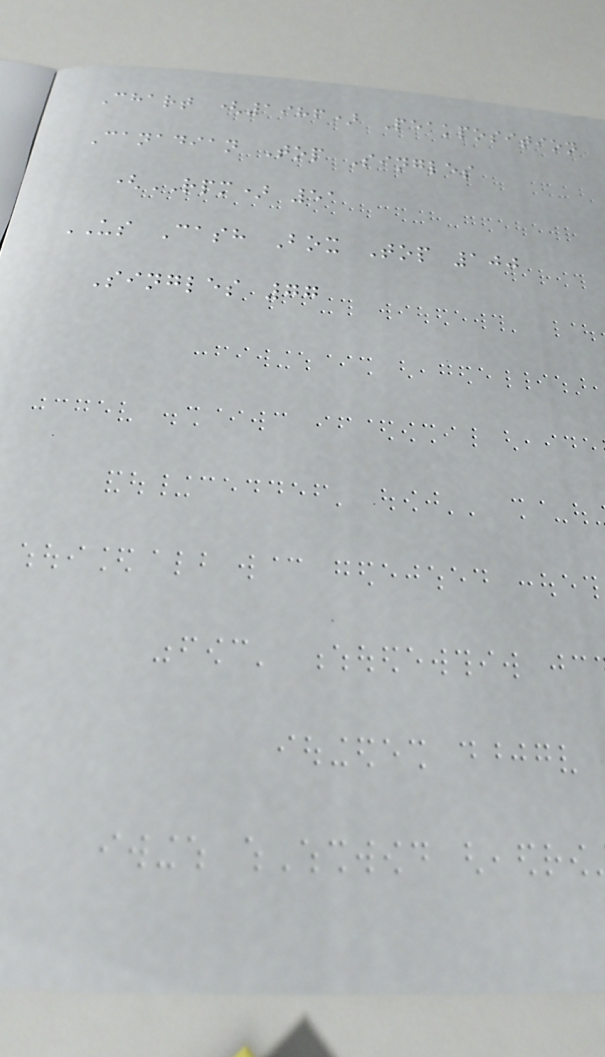Chart (1986) Peakposition
Canadian Top Singles
(RPM) 51
US Cash Box Top 100
Singles 77
